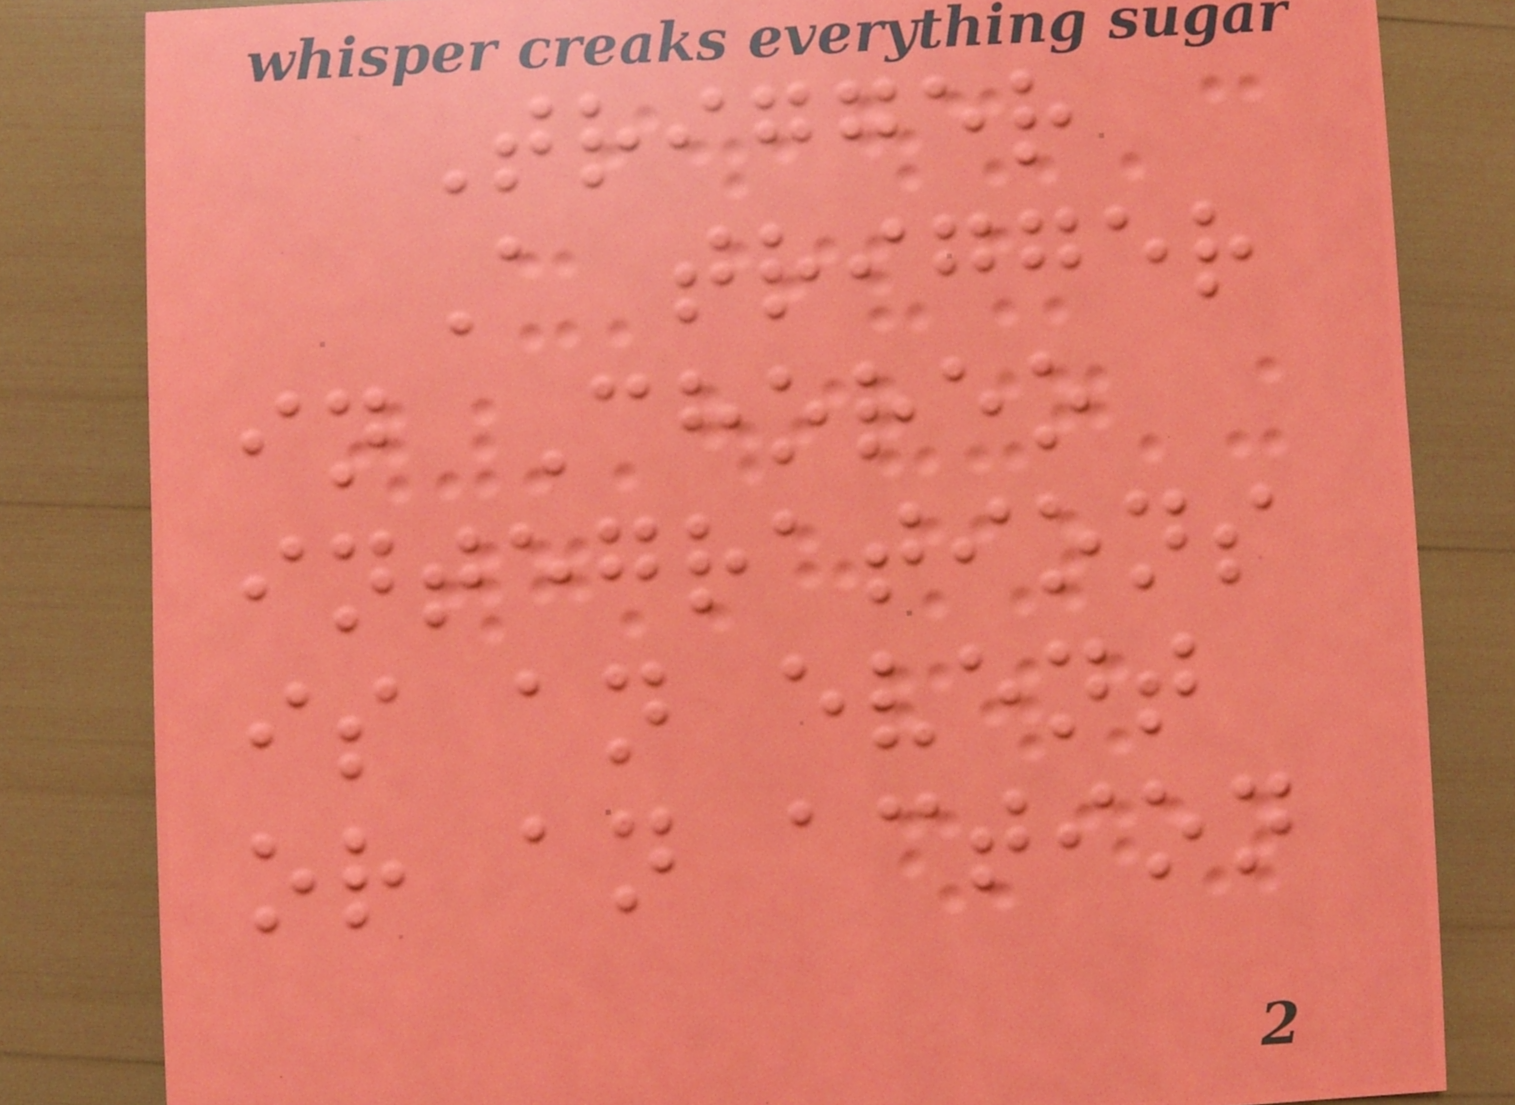Trigger
A trigger
in Choreo
integrations
is an event
or an action
